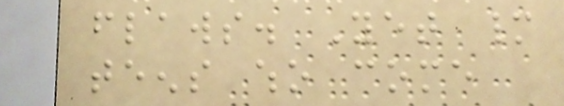flaws. Yet many
teens who come
